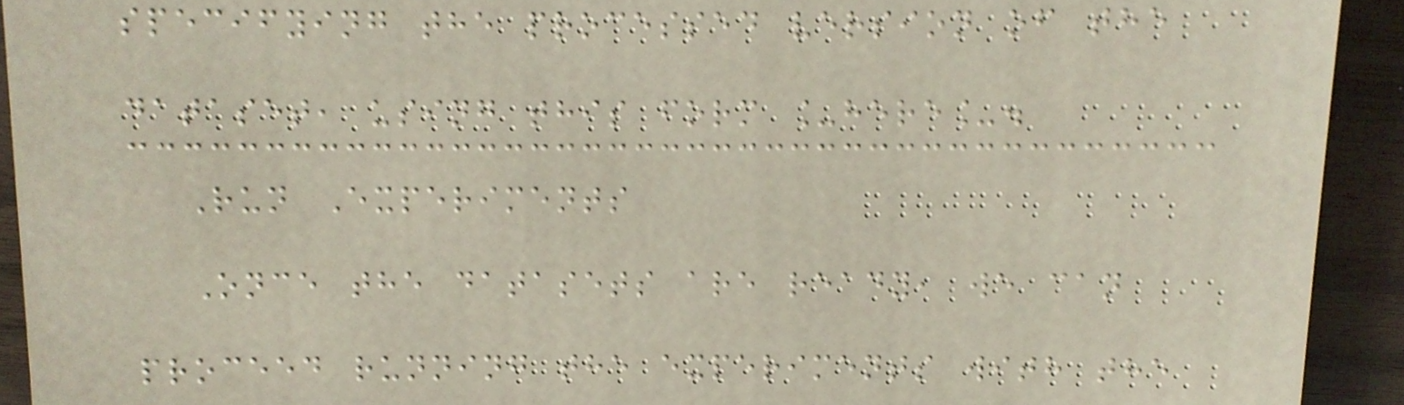specifying the processed version of the
dataset, using this form _here_.
Run Experiments
Once the datasets are ready, we can
proceed running the experiments with the
